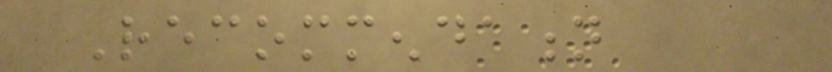Recommendation
